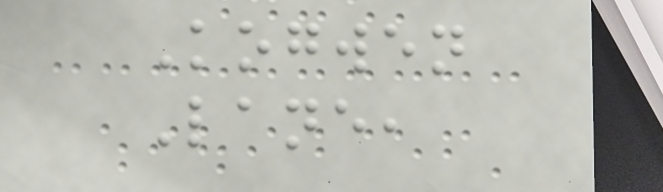Kogwen
Lane,
